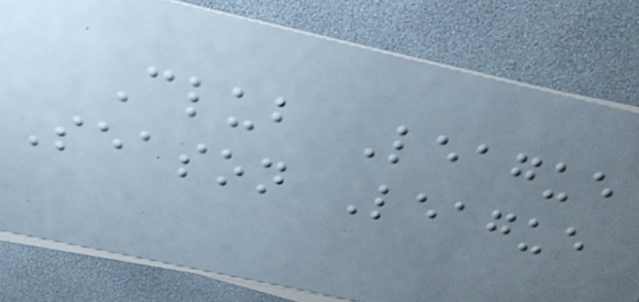Club League
Season League
